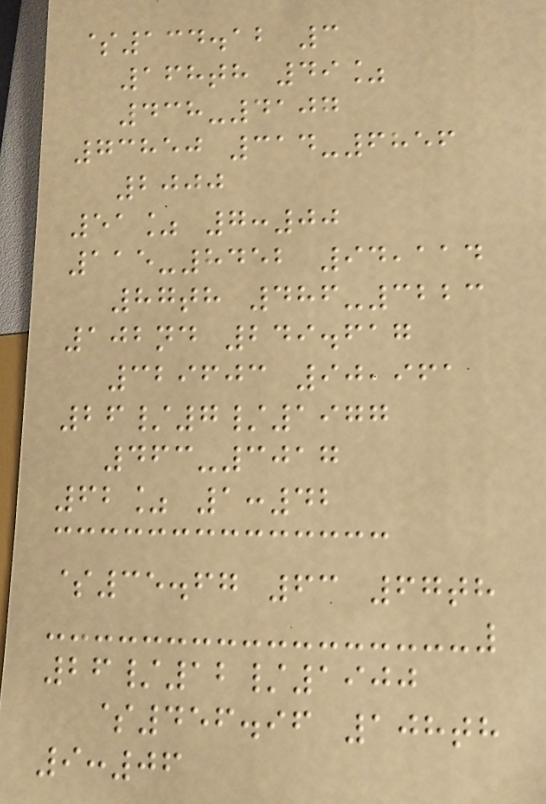$134.12 3
168th 49%
438-4107
73850 314-6856
2000
51% 7:00
115-8452 94,114
87th 486-3223
102nd 249.617
329603 90,961
26/7/1977
463-3017
62% 1:42
$35.67 63 67th
26/12/1900
$456.96 108th
9:06
